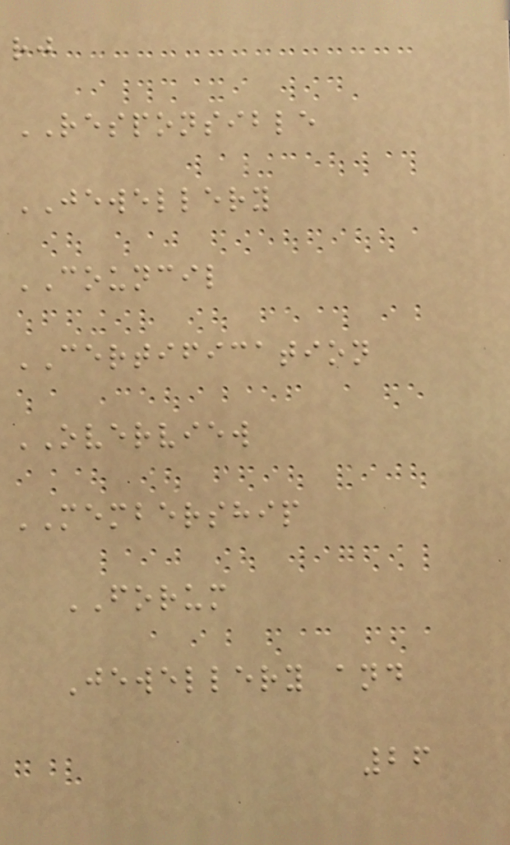rj
RESPONSIBLE
JEWELLERY
COUNCIL
CERTIFICATION
OVERVIEW
MEMBERSHIP
FORUM
Jewellery and
26
